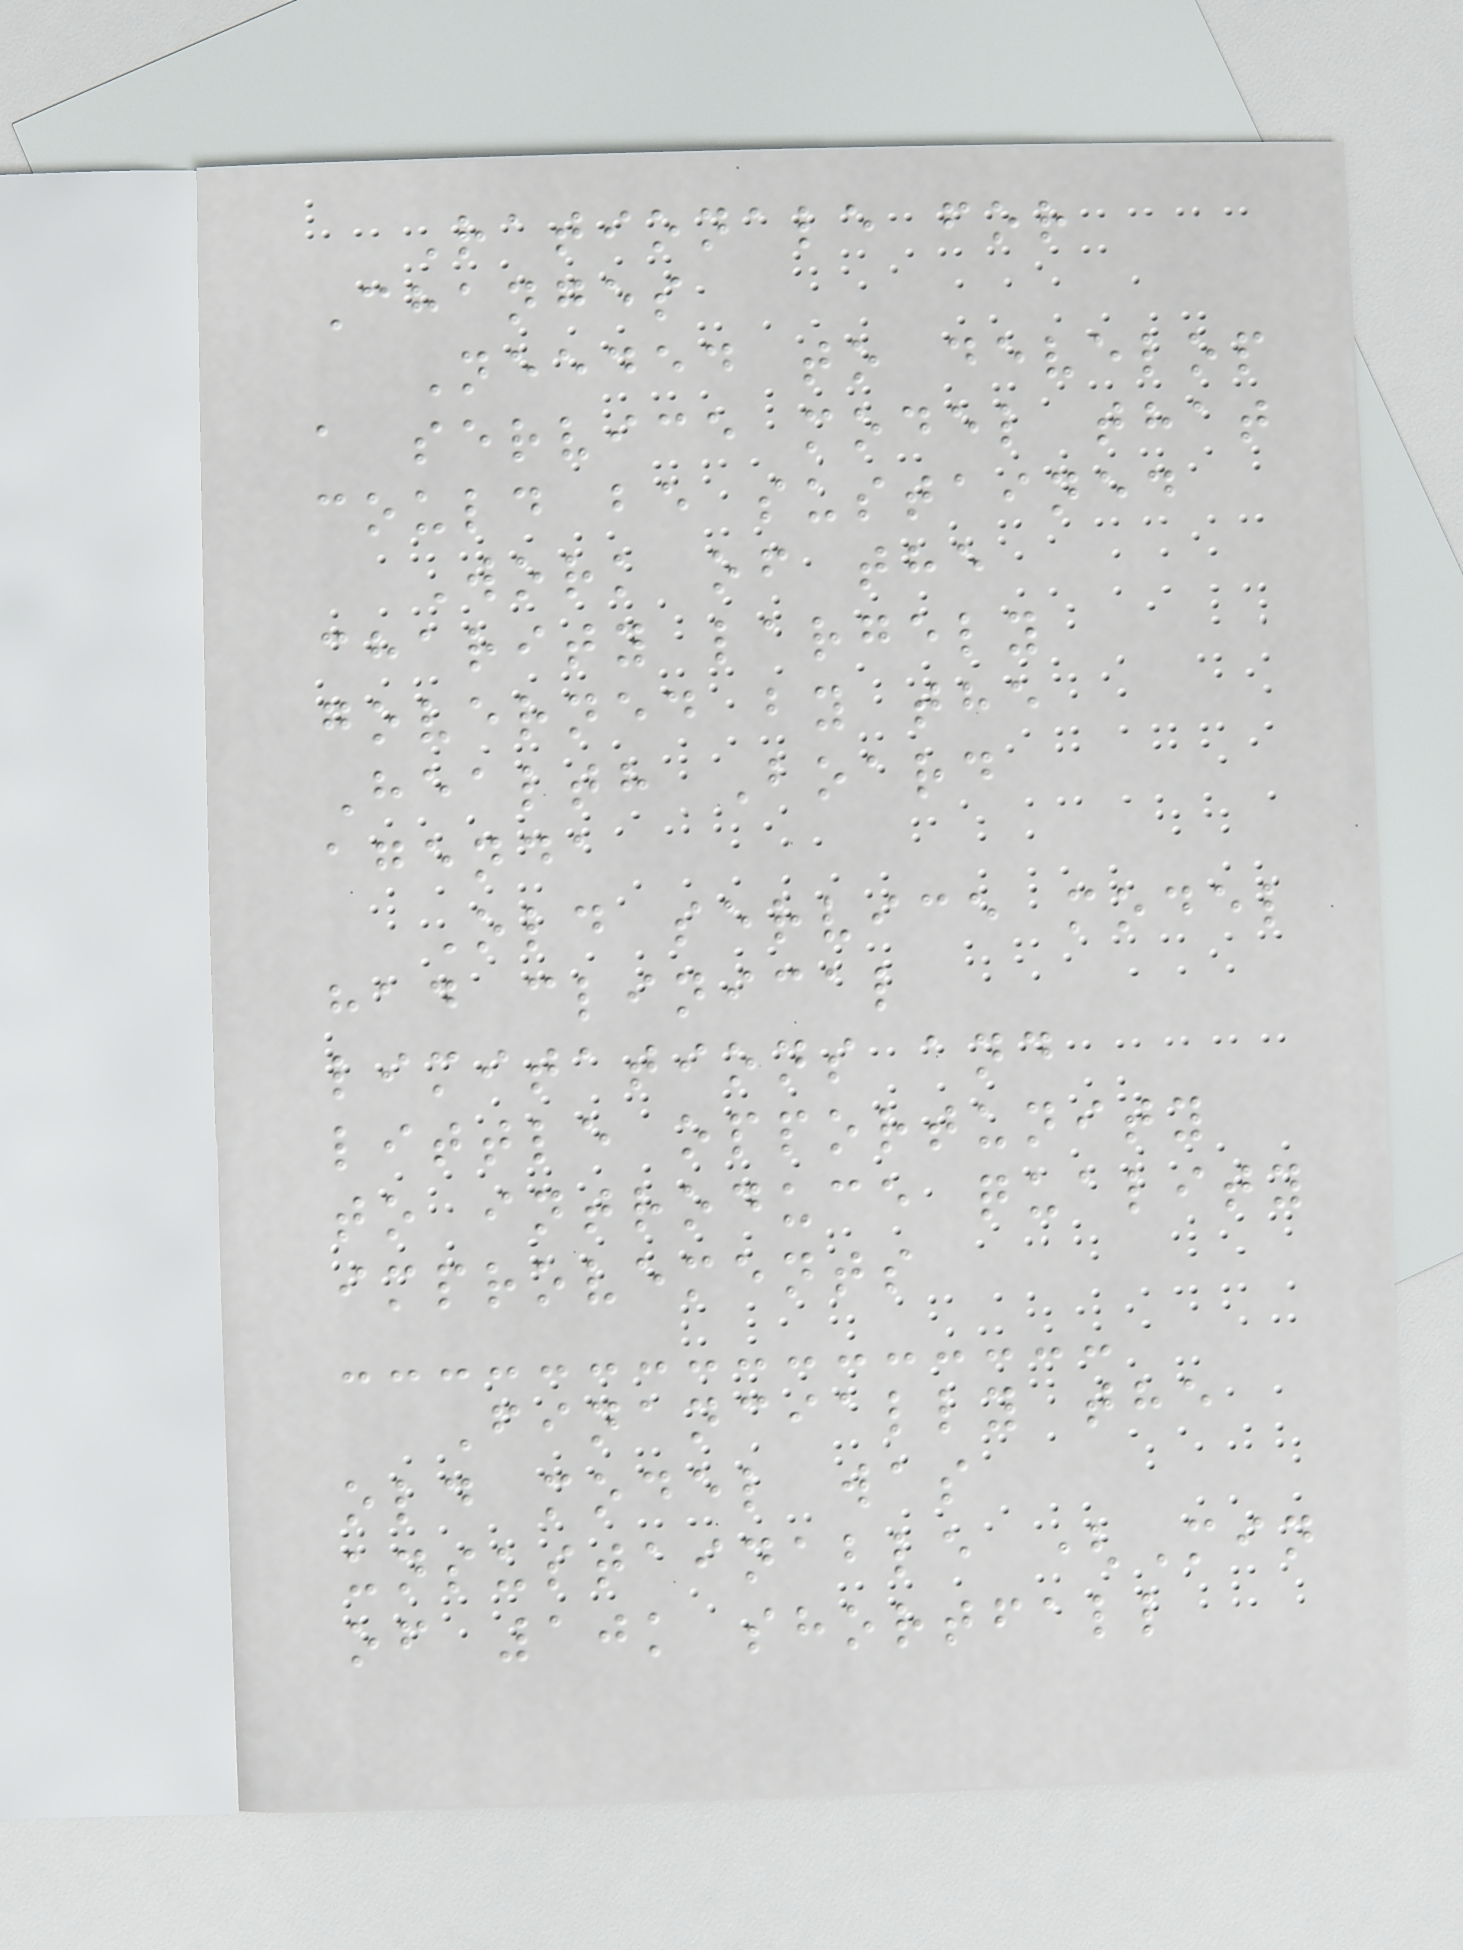Rationale for
Changes
Needed to develop
a service model that
could be sustained
Work of the
charity largely
governed by the
Health Board
agenda
Old service model
had clinical
limitations and
little opportunity
to introduce quality
improvements
Financially the
old model was
unsustainable (Min
of 10k shortfall
